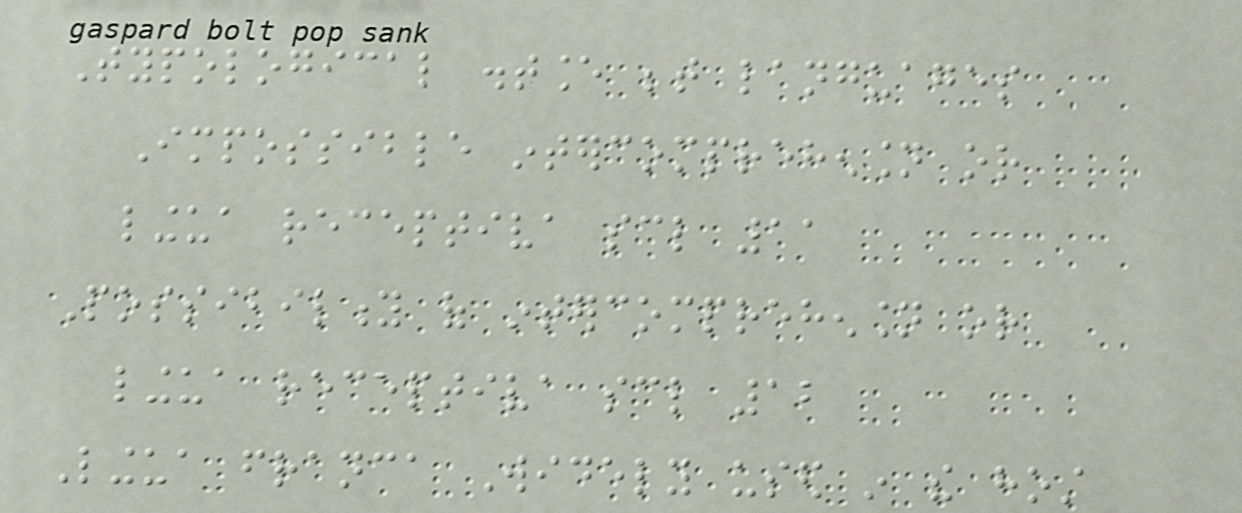Typological distance between languages
Impossible intercomprehension or
lingua receptiva scl 11
Possibility of intercomprehension or
lingua receptiva scl 12
Lingua franca Widely used in the host
